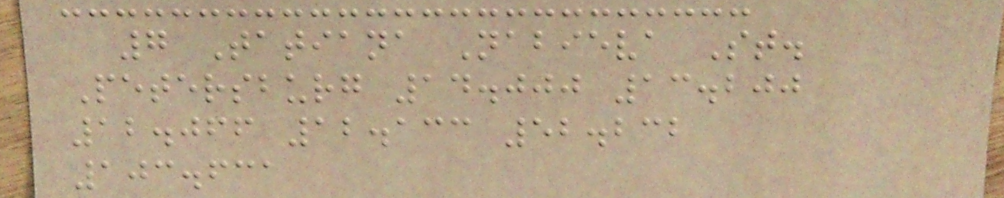7 Tatiana Nabieva St.
Petersburg 14.000 13.200
12.066 12.133 52.232
103.631
